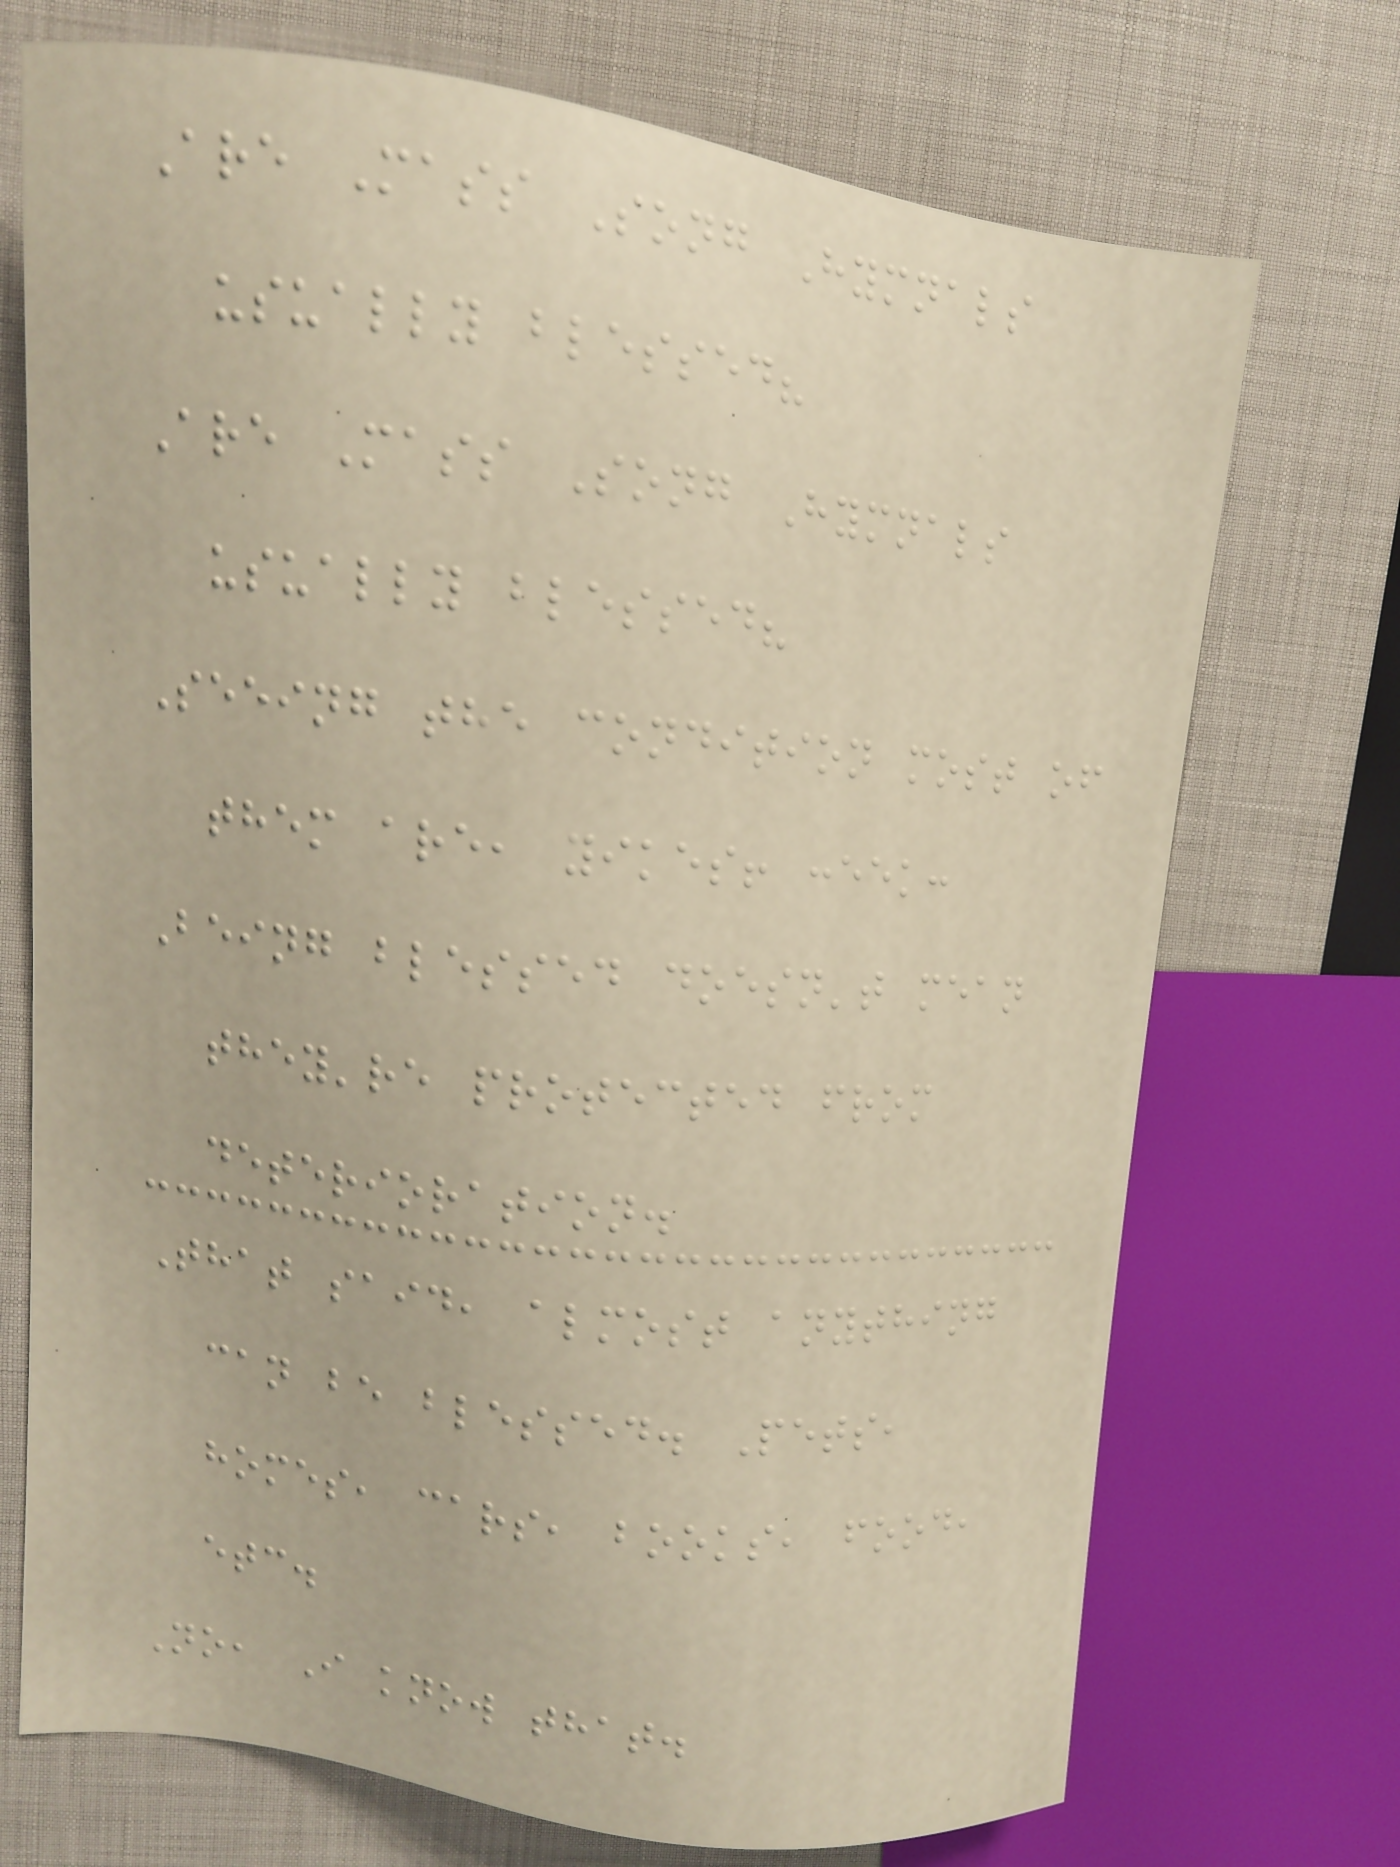Are Mass Song Hymnals
usually blessed?
Are Mass Song Hymnals
usually blessed?
Seeing the condition most of
them are, yikes! :eek:
Being blessed doesn't mean
they're protected from
deterioration.
That said, almost anything
can be blessed. Pets,
homes, cars, books, food,
etc.
No, I know that.
